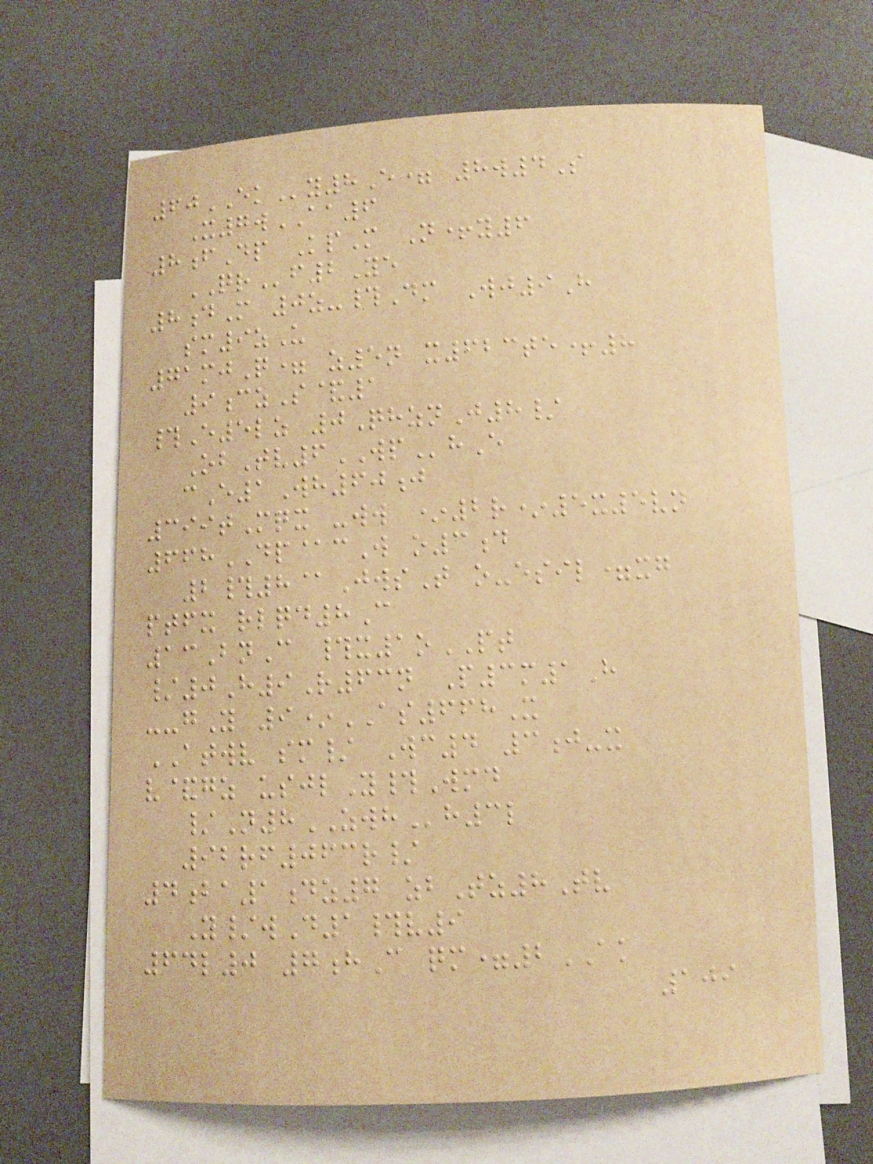60EKy8E= 8w4S
X7wAA6
8fDp KpM N+y6
QRf2Ye
8dM 0z-#Dm Wj9H
sm9zU
71mjQ= z5n x623te+8
9czS&1
#E5lz 0QhznJ8/
ObTv6WPhE
cE1Wh60j
399tMqx -ww *2r*5x5vn
668DP@cW o3d
2#8@JwsT o-esil=xg
ptfx rlqd8C
13BnC #x1oPT
/0H9R63n P3m1H
--gY 9*AS668X
ATWV sm/ Wc4 3j-x
v&gz usjlY#Wmd
/N8ZWHh3l
92rf063r/
4ba1dz7 zbTz8Tv
Y/wD1#v9
64l0 7hC qm=2AK
109
